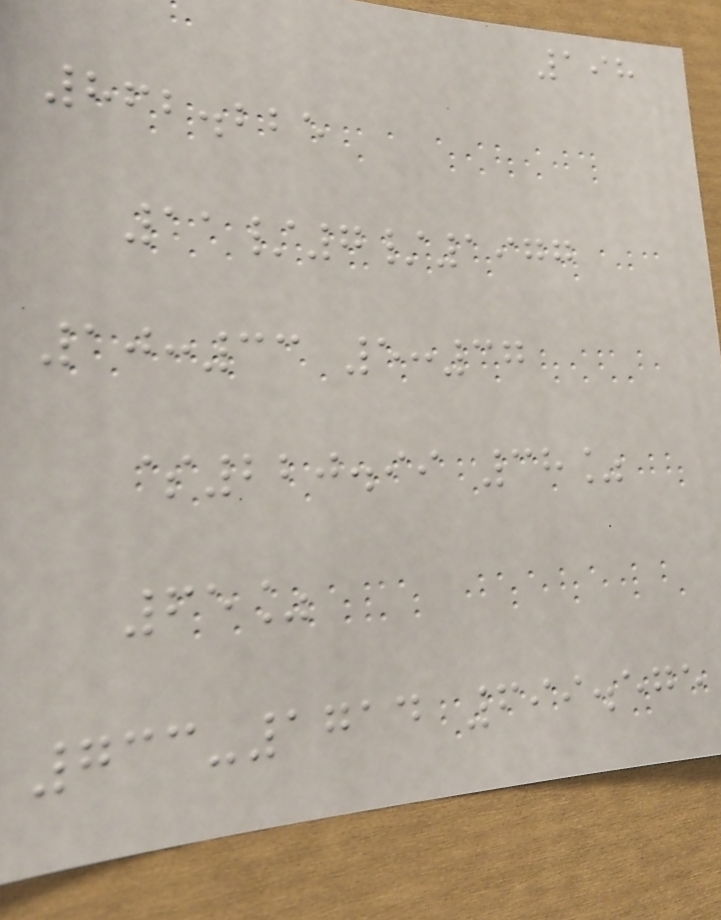198
862.225
11/7/1977
10:33 5:37
$220.99 38%
65%
733-1714 699.575
